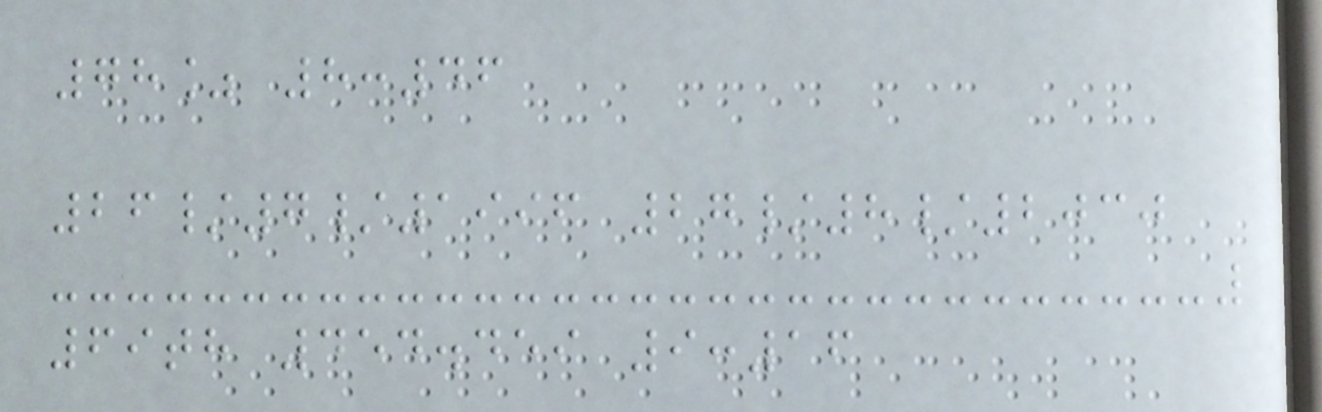78% 8:46
26/7/1996 27/8/2030
69th 454.459 9:16
